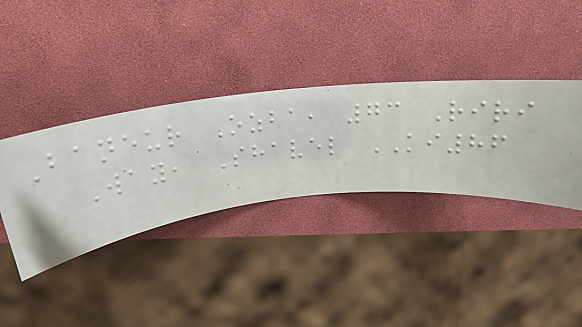Baneur Ozba, 73 Riri
Way, Shavel KI86
